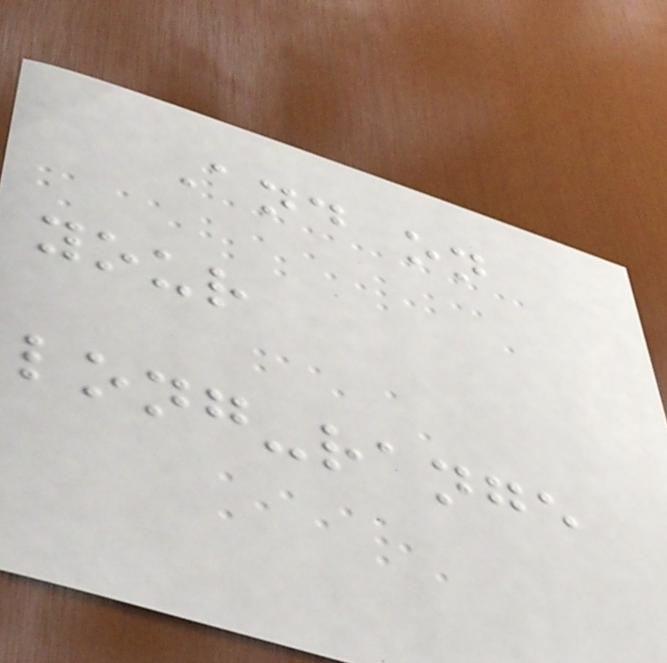And on
your
long-range
